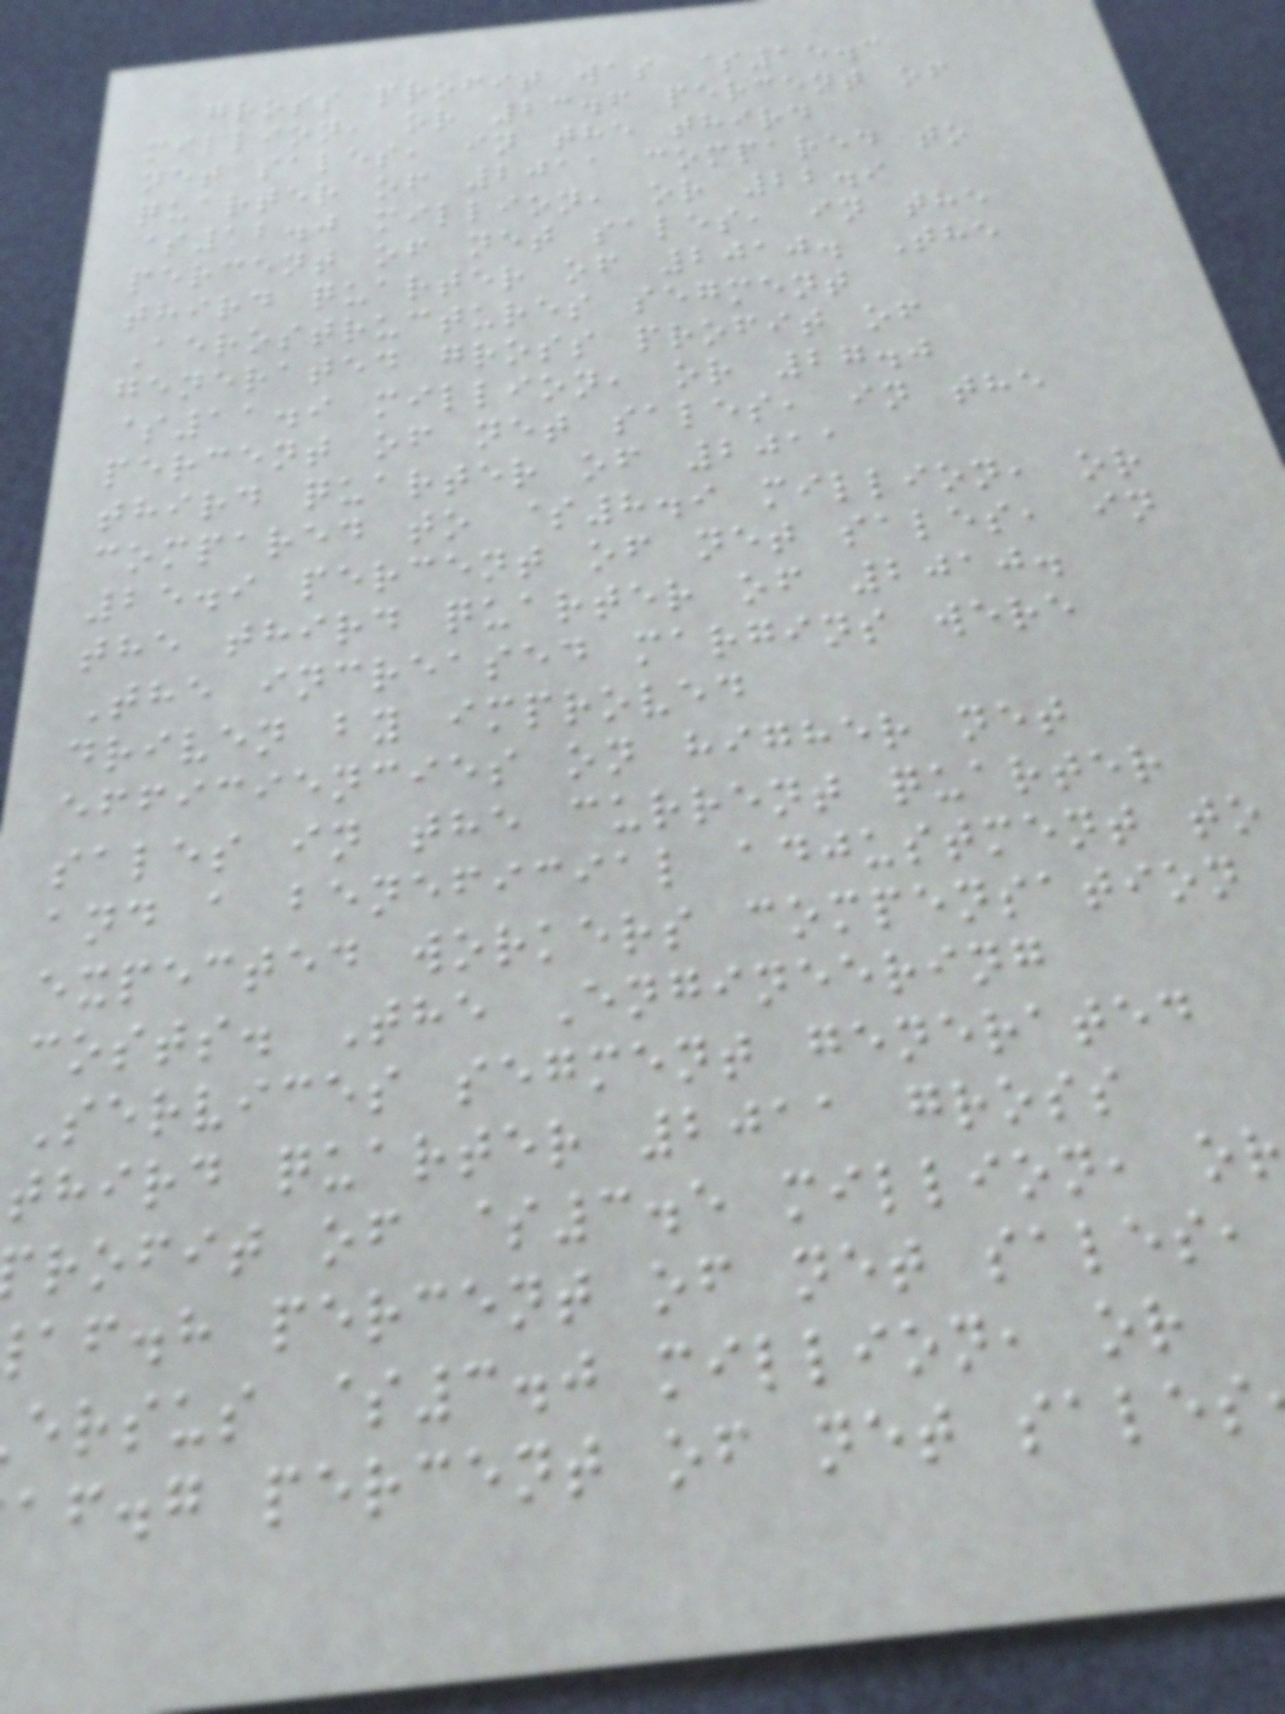gross profit was $15.3
million, or 23.6 percent of
net sales, in the third
quarter of 2011 compared to
$12.0 million, or 22.9
percent of net sales, in the
third quarter of 2010. The
Aerostructures segment
generated gross profit of
$11.9 million, or 27.0
percent of net sales, in the
third quarter of 2011
compared to $8.9 million, or
25.9 percent of net sales, in
the third quarter of 2010.
The increased margins were
driven by improved
efficiencies on higher net
sales in the current quarter
and a beneficial adjustment to
expected workers compensation
costs. The Engineering
Services segment generated
third quarter 2011 gross
rofit of $3.5 million, or
af.h percent of net sales,
ersus $3.0 million, or
af.g percent of net sales
